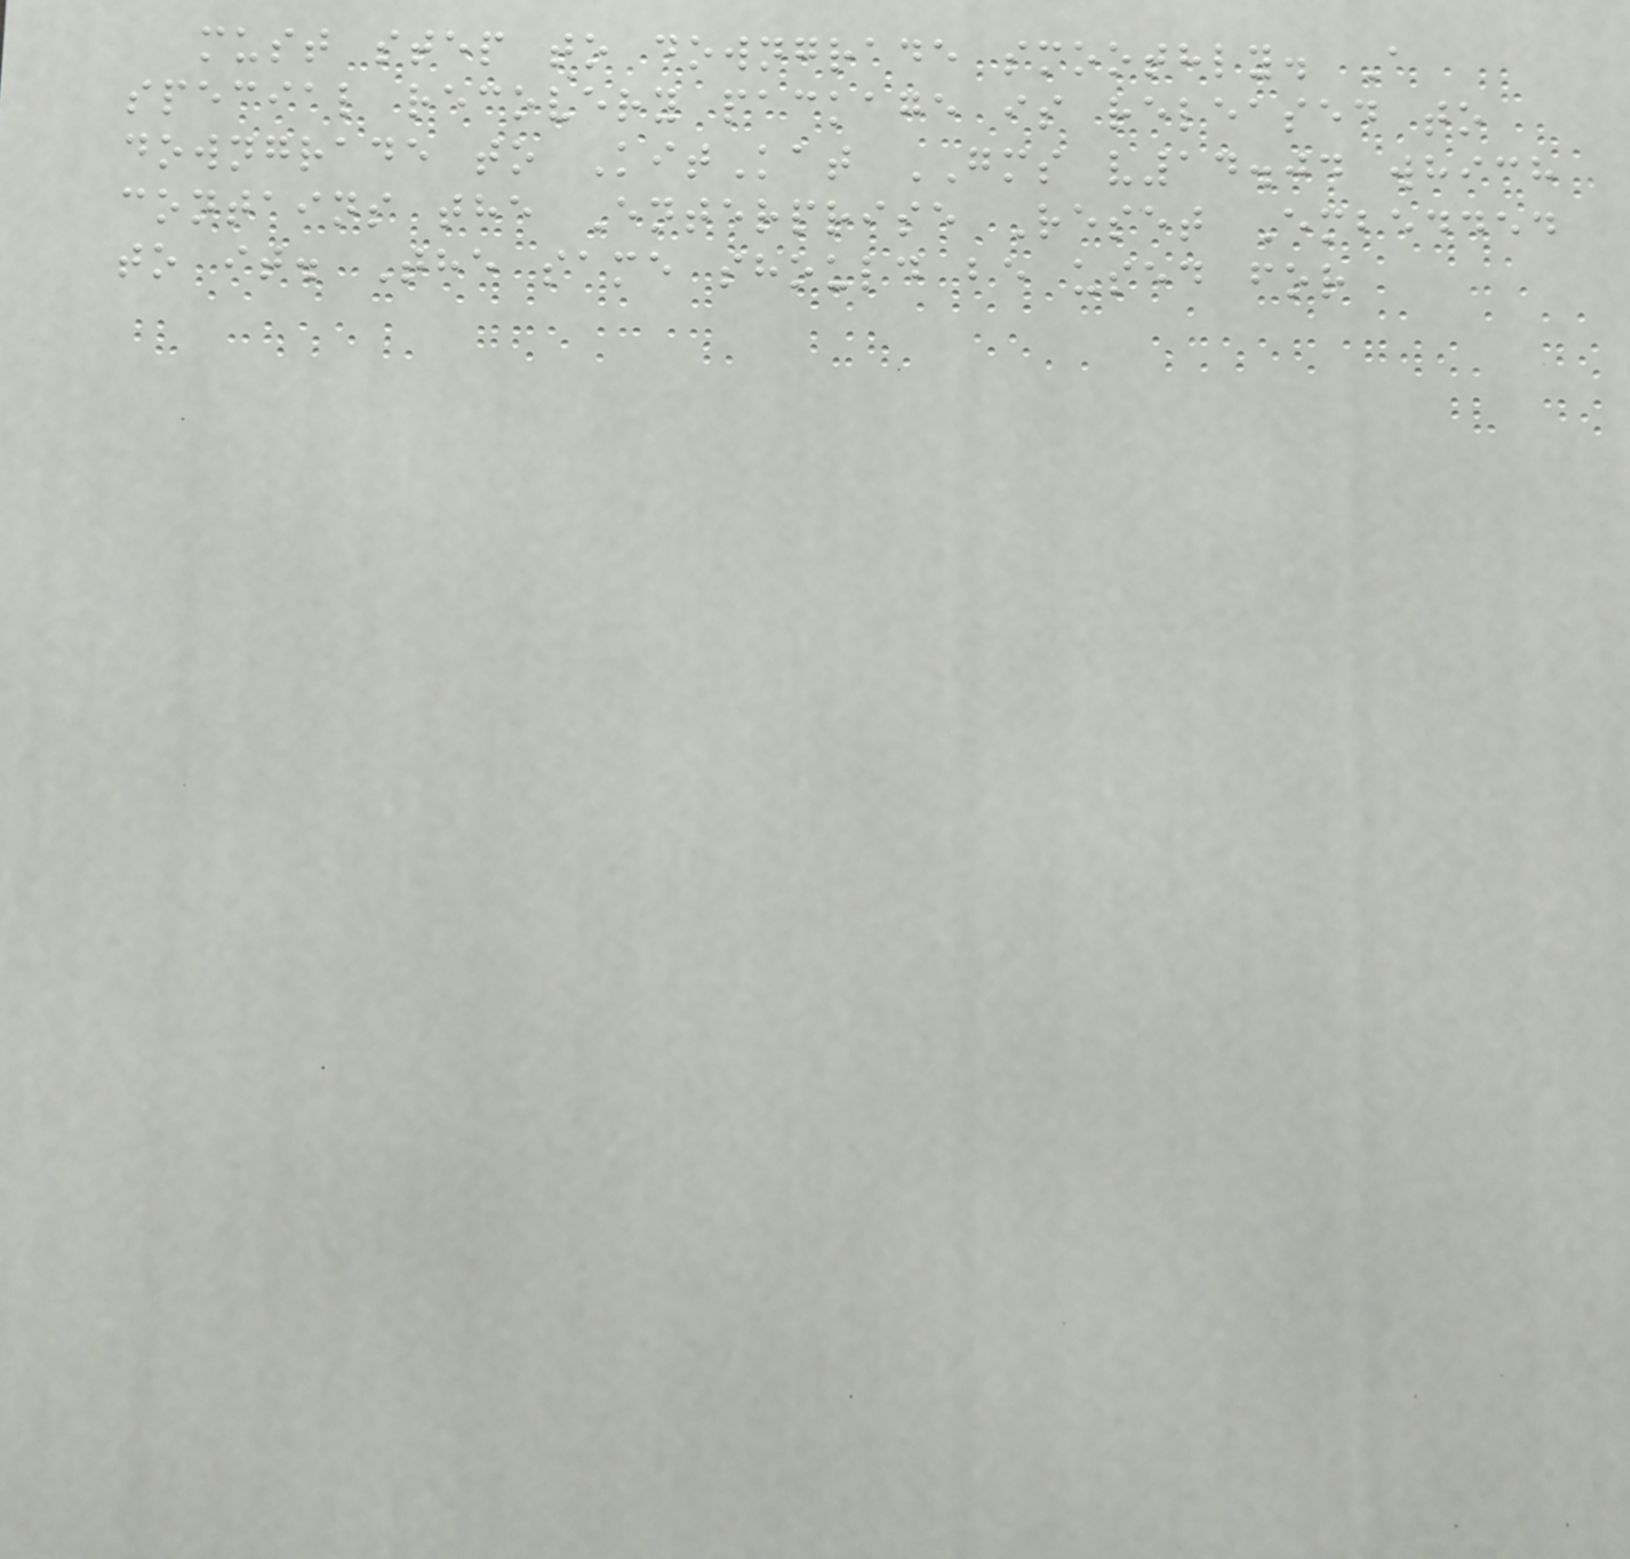must step to downgrade smoothly. A
special recovery package is released to
downgrade to KitKat GMS v14.04 which
contains the Enterprise Reset Embedded
to it. The same should be used for
